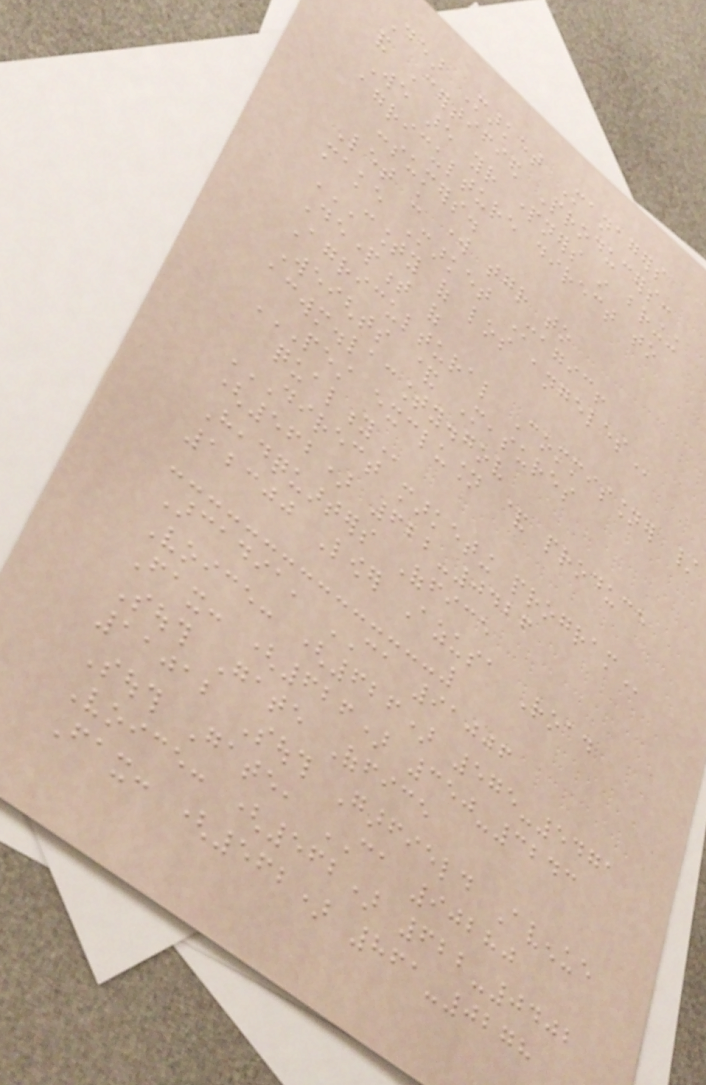Dear Market Managers
and Certified Producers:
We are your partners in bringing
agriculture direct to
consumers.
Let us work together to
make Market Magic!
COUNTY OF LOS ANGELES
Department of
Agricultural Commissioner /
Weights & Measures
acwm.lacounty.gov
PEST EXCLUSION & PRODUCE
QUALITY
DIRECT MARKETING PROGRAM
(562) 622-0426
Headquarters Office
12300 Lower Azusa Road
Arcadia, CA 91006
Voice: (626) 575-5471
Fax: (626) 350-3243
South Gate Office
11012 South Garfield Avenue
South Gate, CA 90280
Voice: (562) 622-0402
Fax: (562) 861-0278
